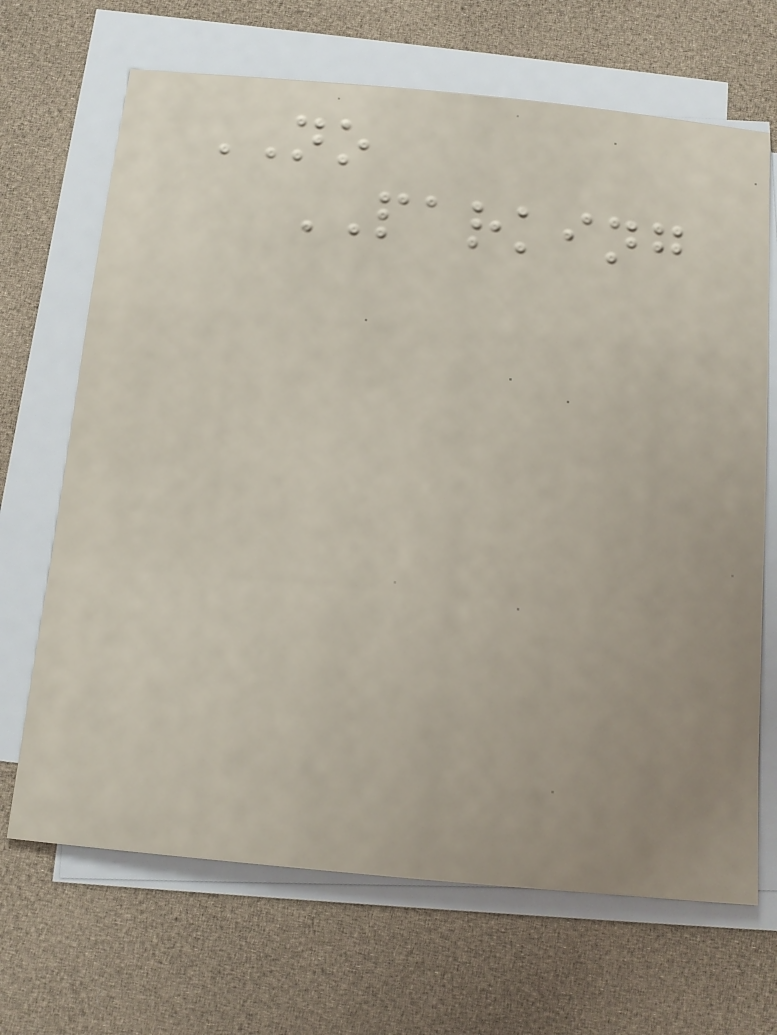NO
PARKING
